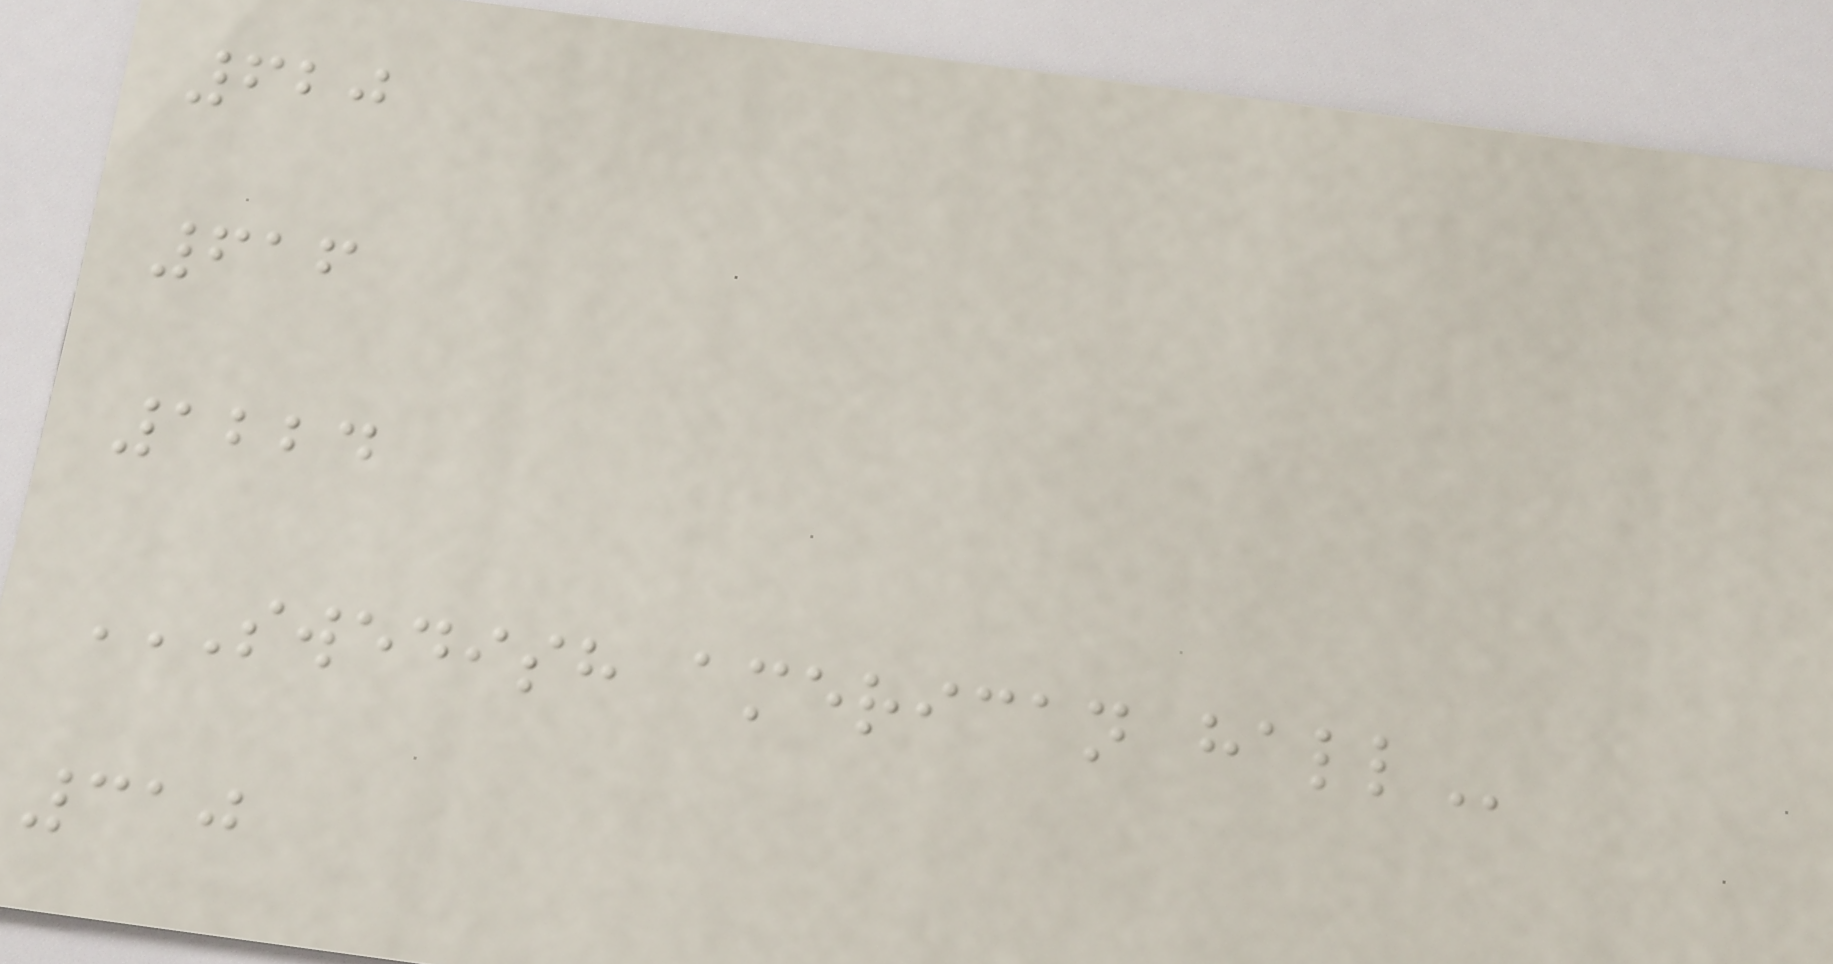620
616
1224
SWEDISH AMERICAN HALL
310
